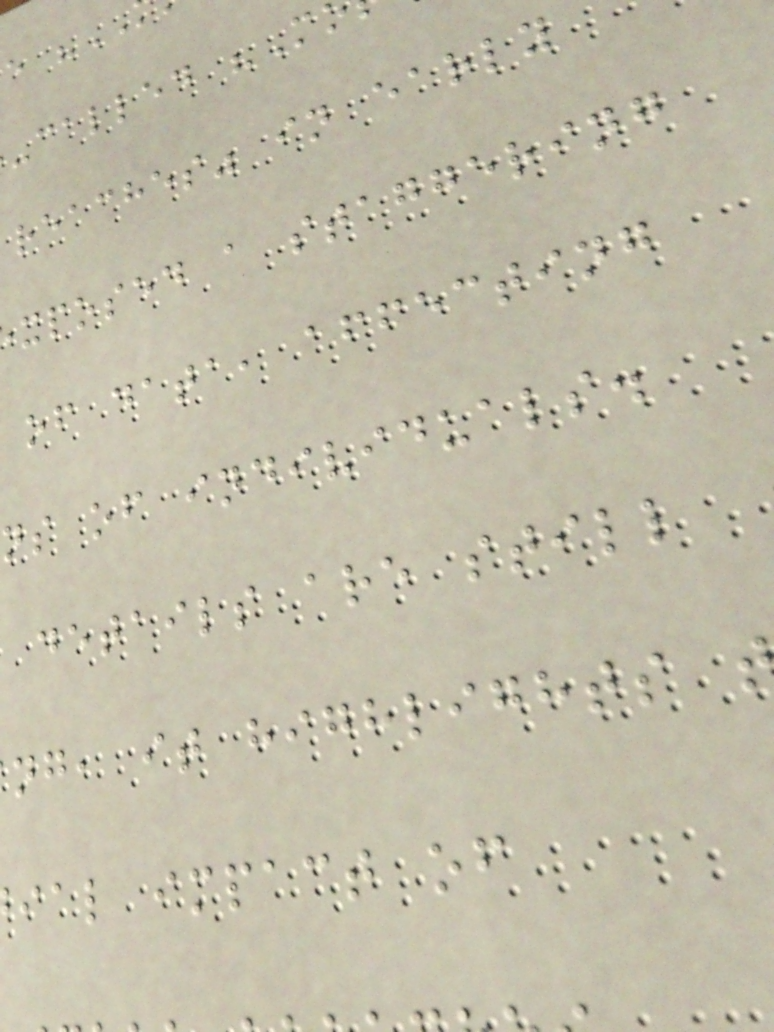-called "M
reaches" in early
xposed a staggering
of data, affecting
ns of individuals.
details are still
ng, it highlights
ial impact of
